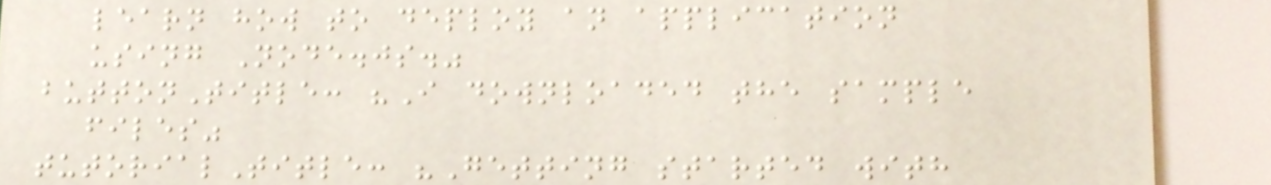learn how to deploy an application
using Node.js."
buttonTitle: "I downloaded the sample
files"
tutorialTitle: "Getting started with
